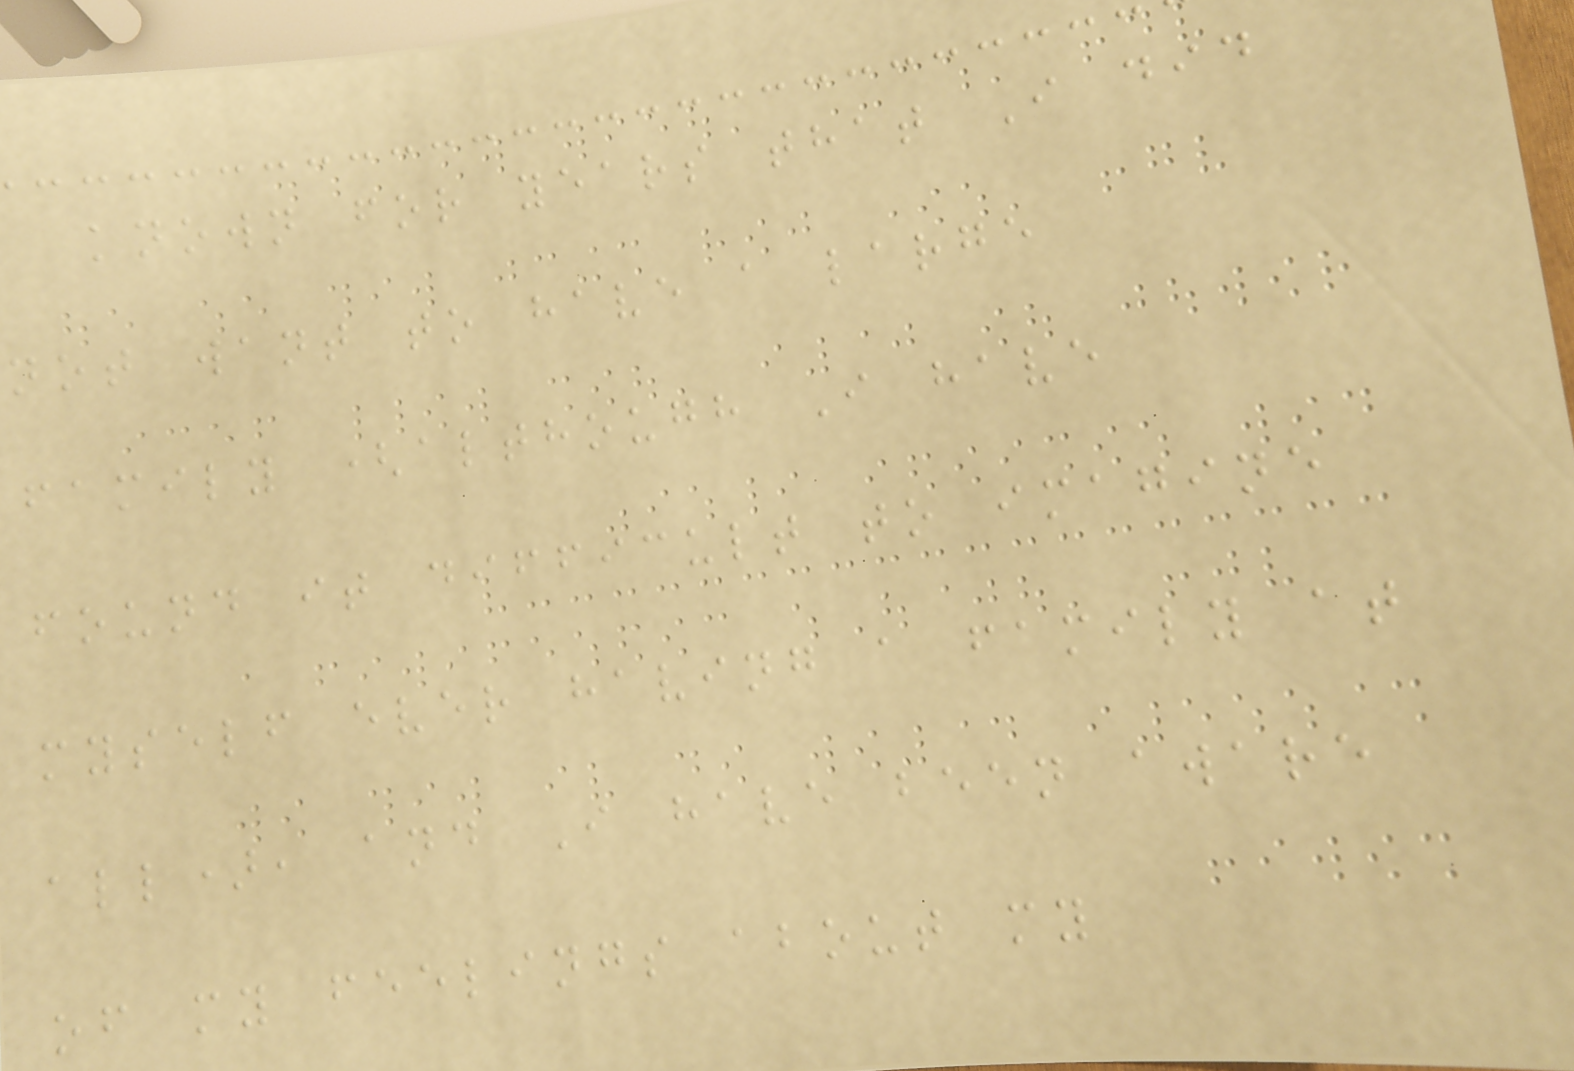known for years that I did
not want to have a large
family (although I have
found it difficult to imagine
myself ever having a family at
all), and I have been aware
of my feelings about my
